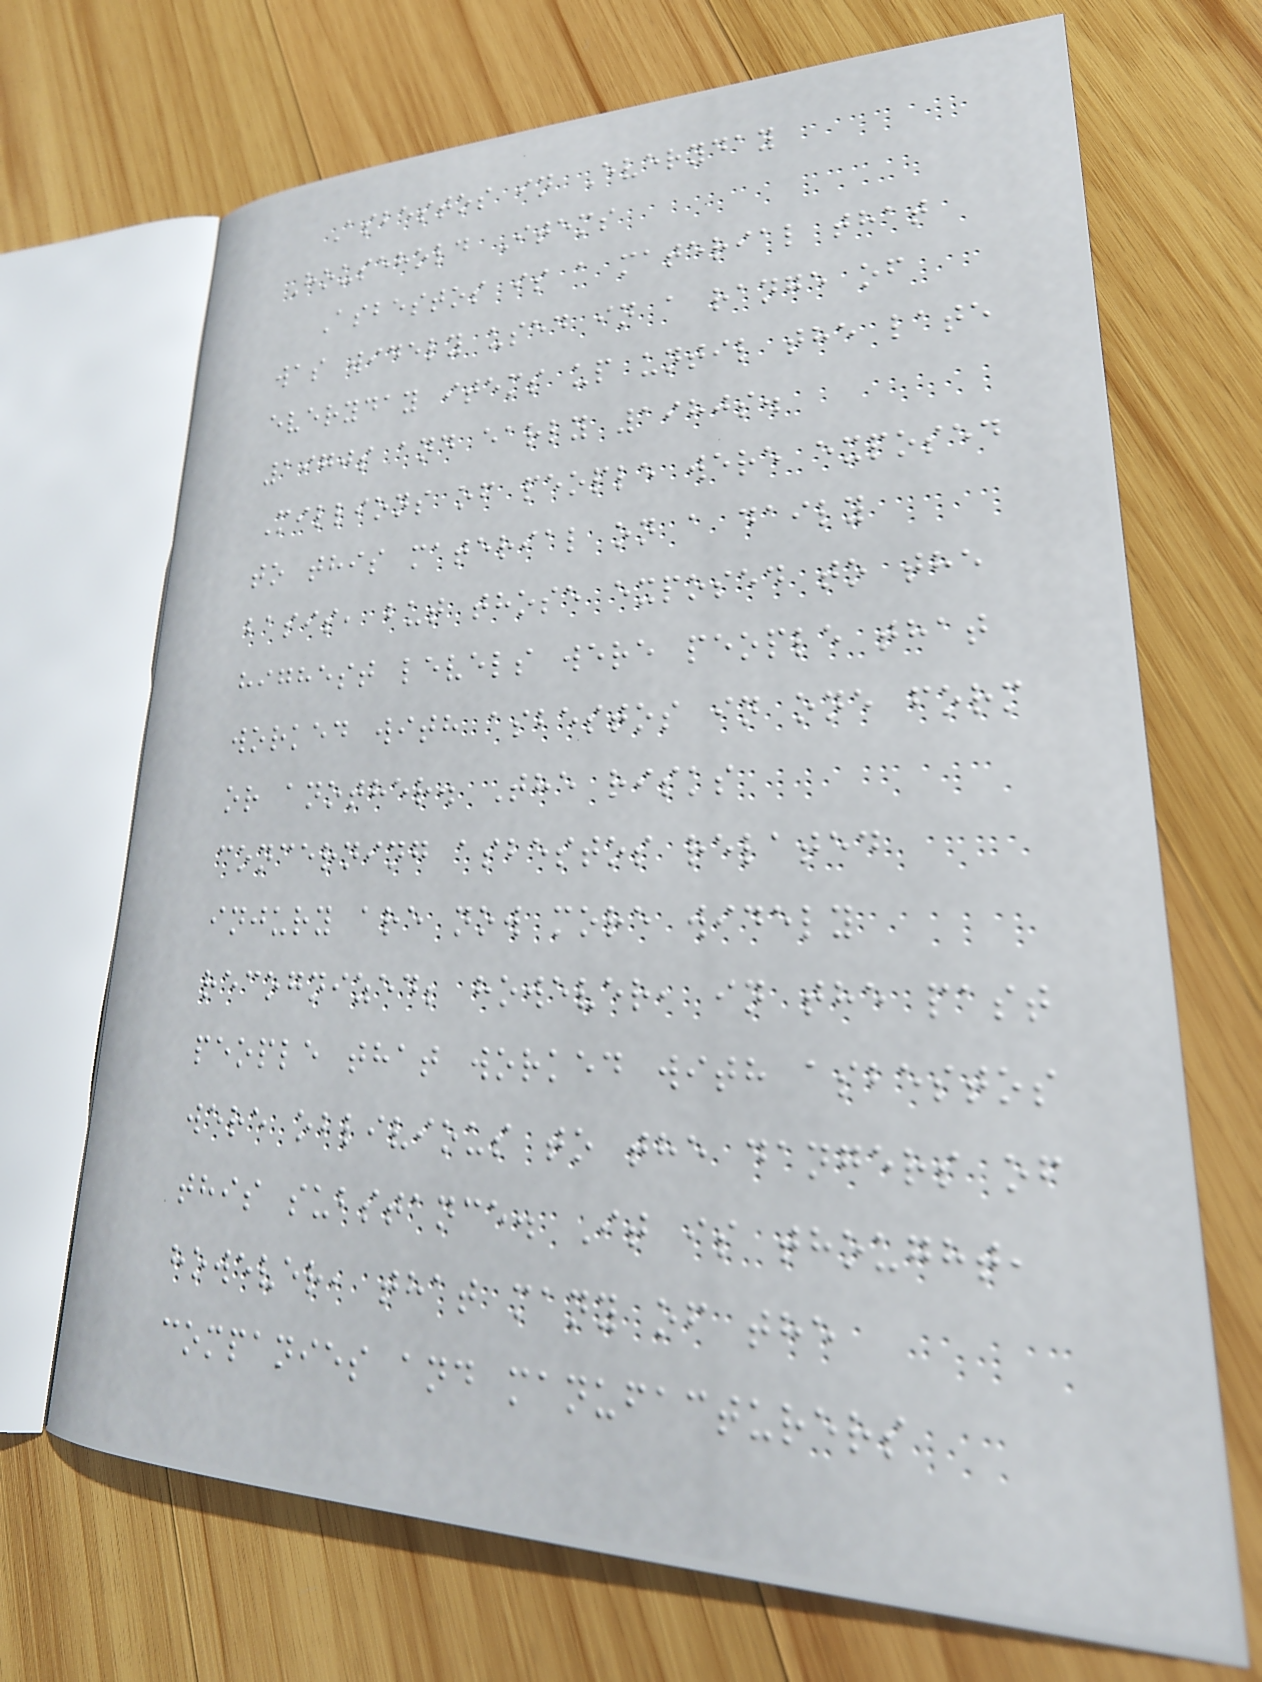Asbestos in Everyday
Household Items
Asbestos is a material that
was widely used in a range of
everyday items up until the late
1970s and early 1980s.
Millions of people were exposed
to this material on a daily
basis, but those exposed to the
highest levels were people that
worked with asbestos in one form
or another. The risks
concerning asbestos related
injury are now more widely
recognized; however, in the past
people that worked with asbestos
were oblivious to the dangers of
this substance. It is thought,
however, that many of the
companies and manufacturers
